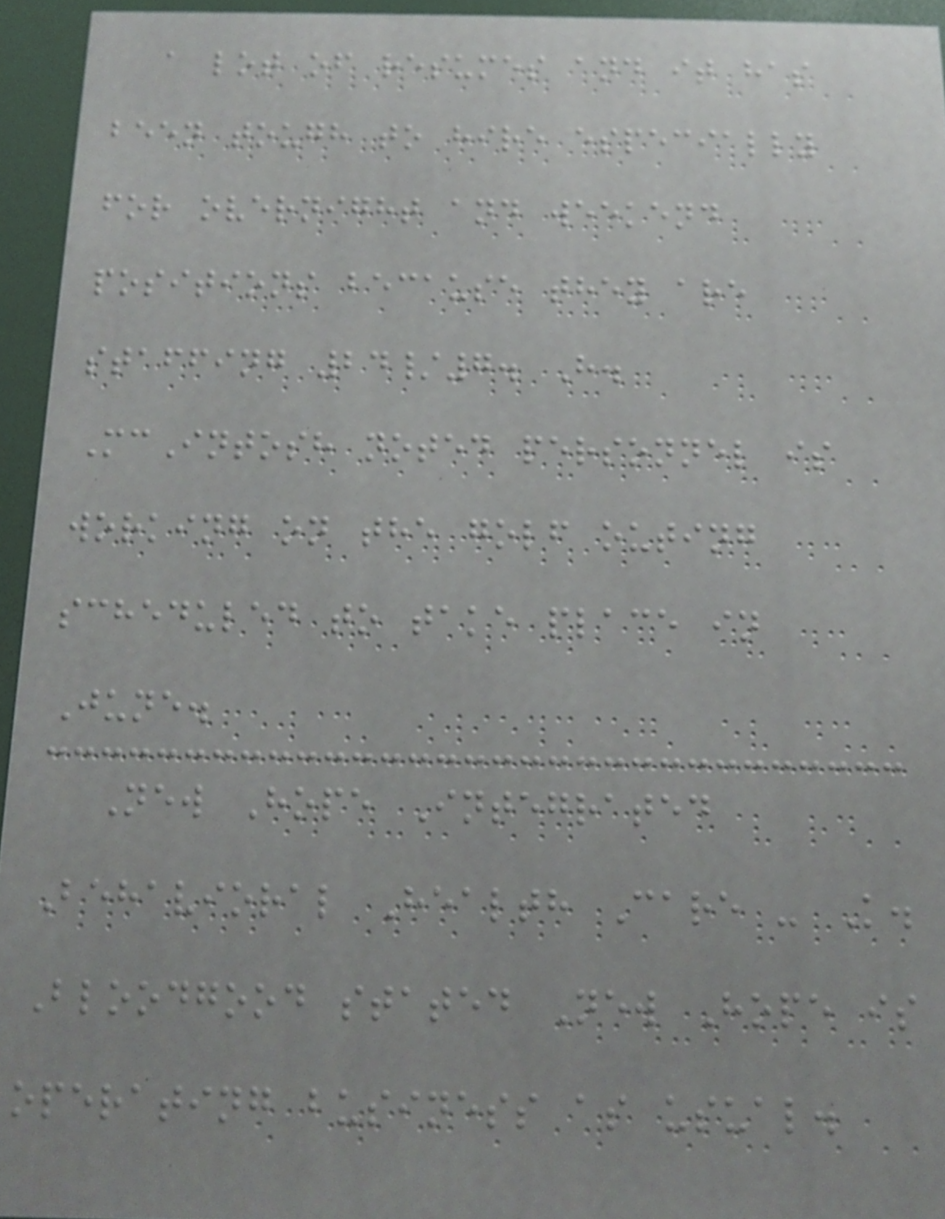a lot of resumes and it has
been tough to hire especially
for overnight and weekend
positions because they are
staffing 24/7. H.
McIntosh noted personnel is
working on the golf outing
scheduled to take place in
June.
New Hope Integrated
Behavioral Health Care - K.
Bloodgood stated New Hope is
operating business as usual.
